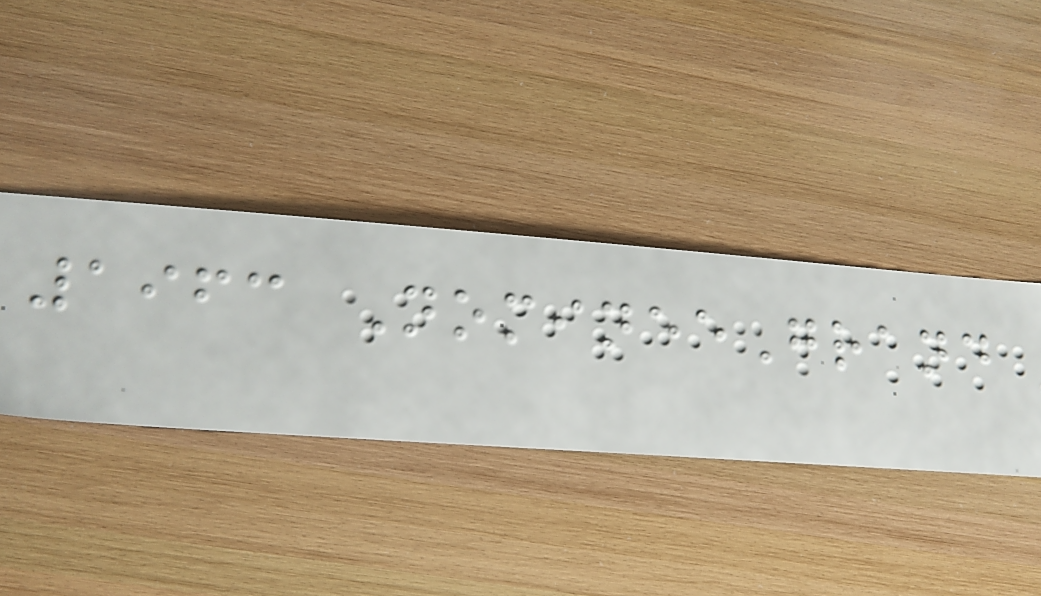1963 NomineeGrand
